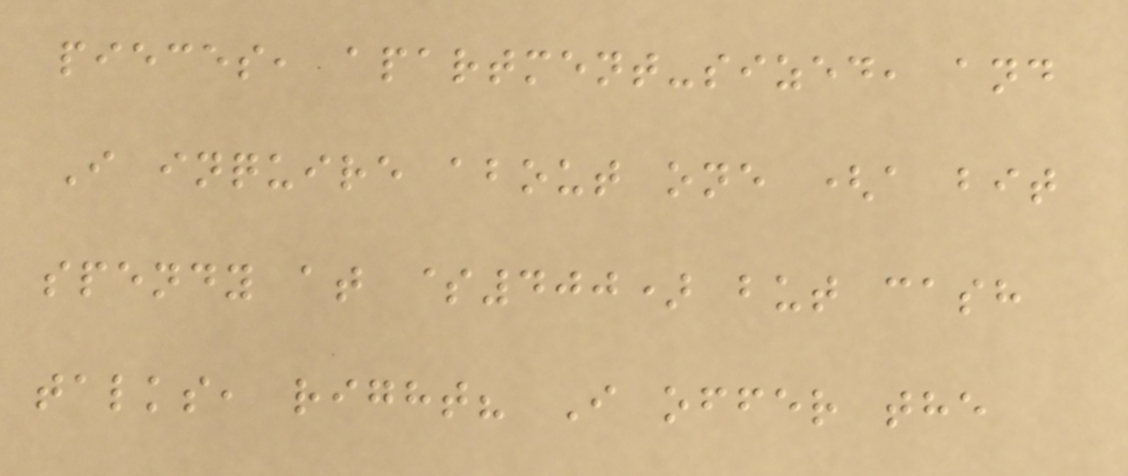pieces, apartment-sized, and
I inquire about one (a bit
spendy at $400) but cash
talks, right? I offer the
